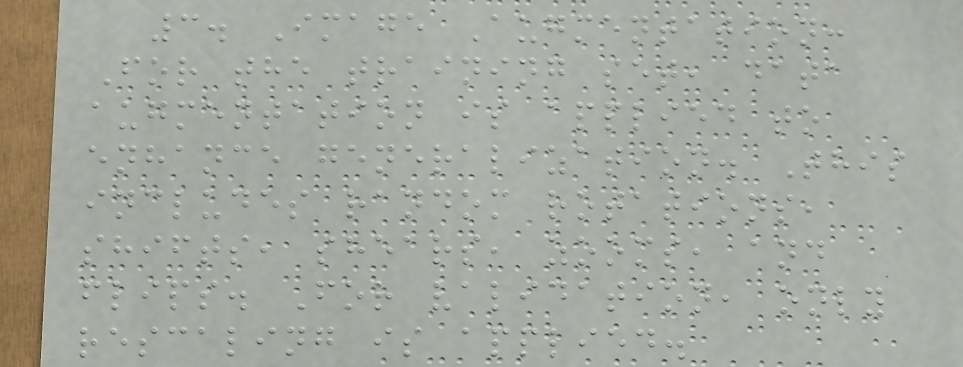3. Image Augmentation:
For the training set, data
augmentation is applied to
enhance generalization. This
includes random rotations,
shifts, shears, zooms, and
flips. For validation, only
rescaling is applied.
